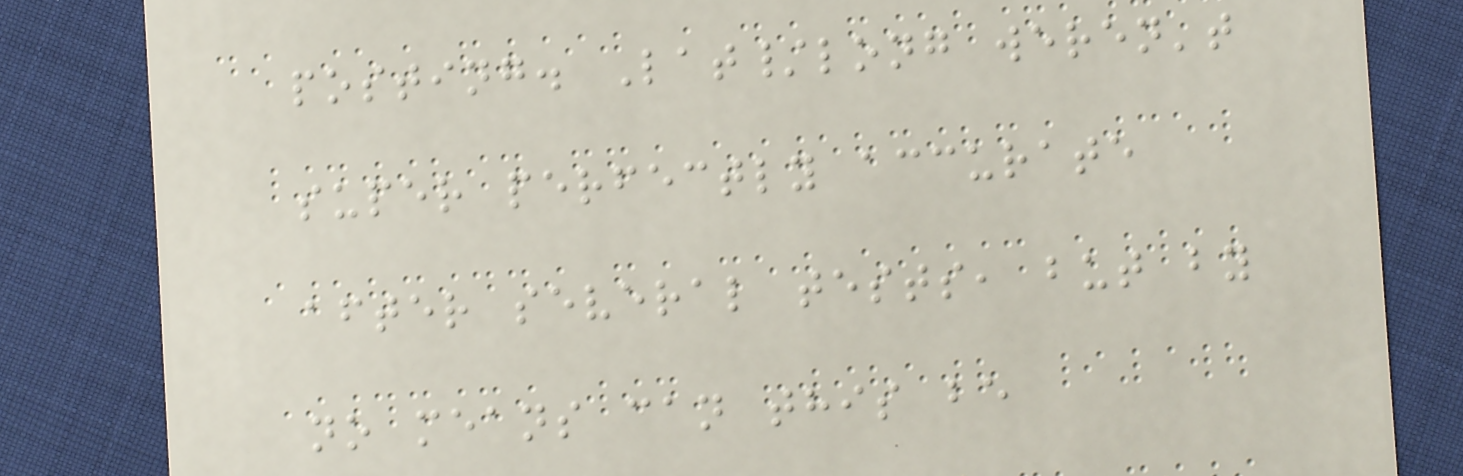posting. Lat/long weren't
super perfectly accurate
after several tests, but by
no means can this be
